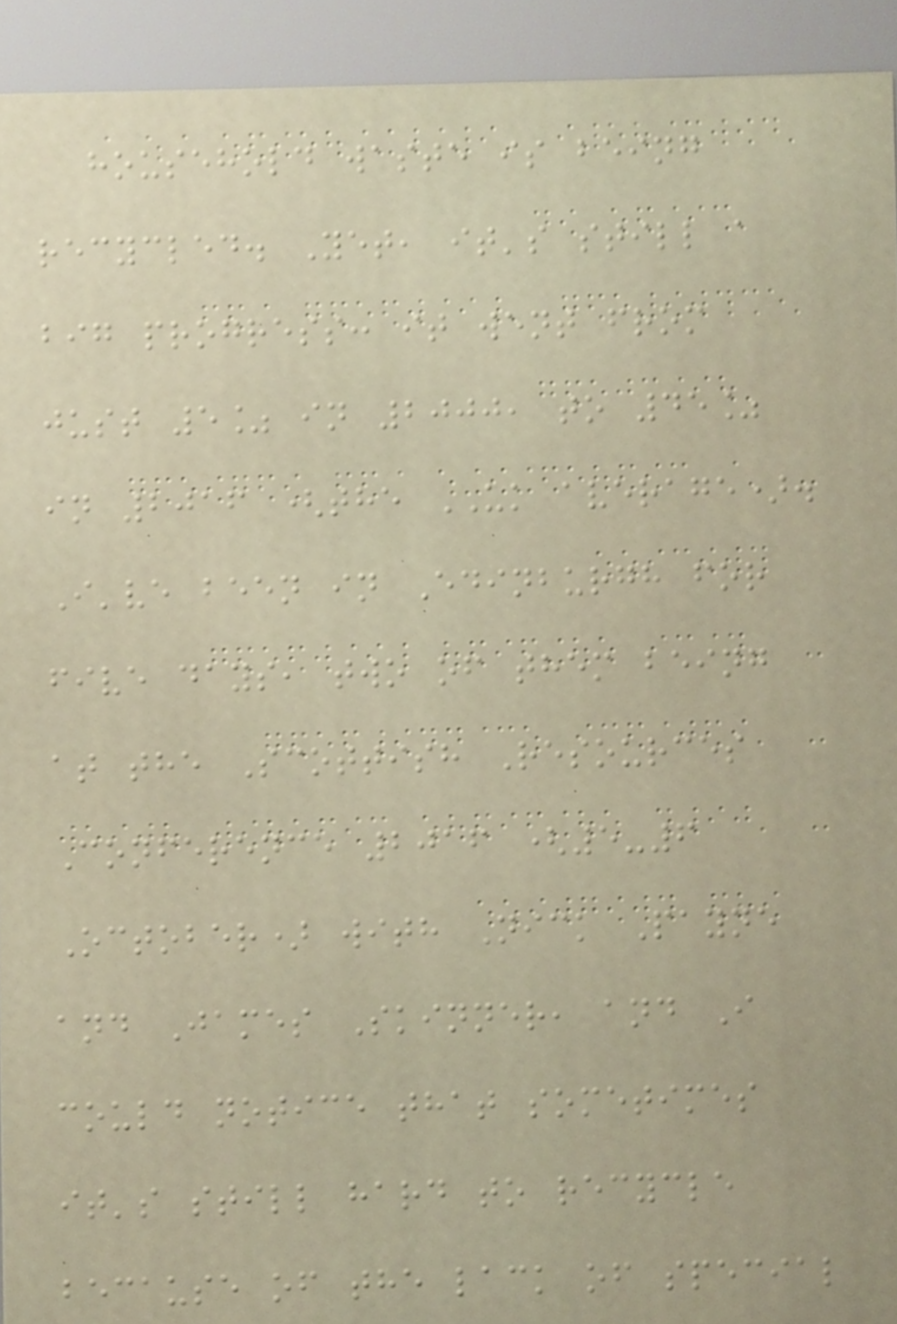household waste is being
recycled. Yet, it's still a
big progress: it went from
just 5% in 2000, to 45%
in 2016 (the UK average).
I've been in Edinburgh for
five days, two of them being
at the Scottish Resources
Conference 2016 (5-6
October) with Nick Payne
and James Skinner, and I
could notice that sometimes
it's still hard to recycle
because of the lack of special
